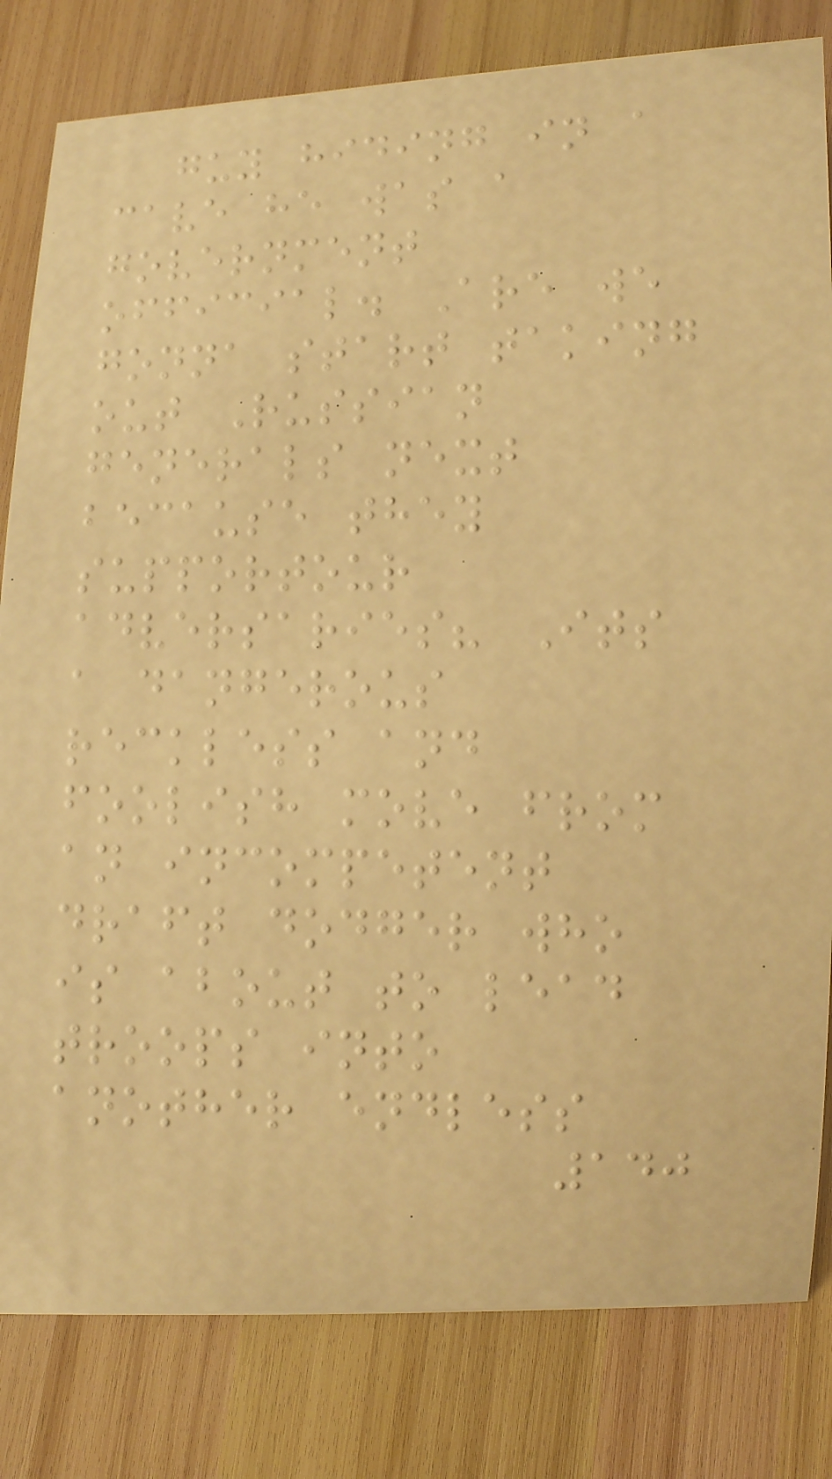guy hiding in a
cave he was a
government
official. Are we
gonna start taking
out Russian
generals next
because they
supportour
adversaries? Its
a dangerous
reckless and
foolish move from
an incompetent
draft dodger who
is about to lead
troops into
another endless
140
